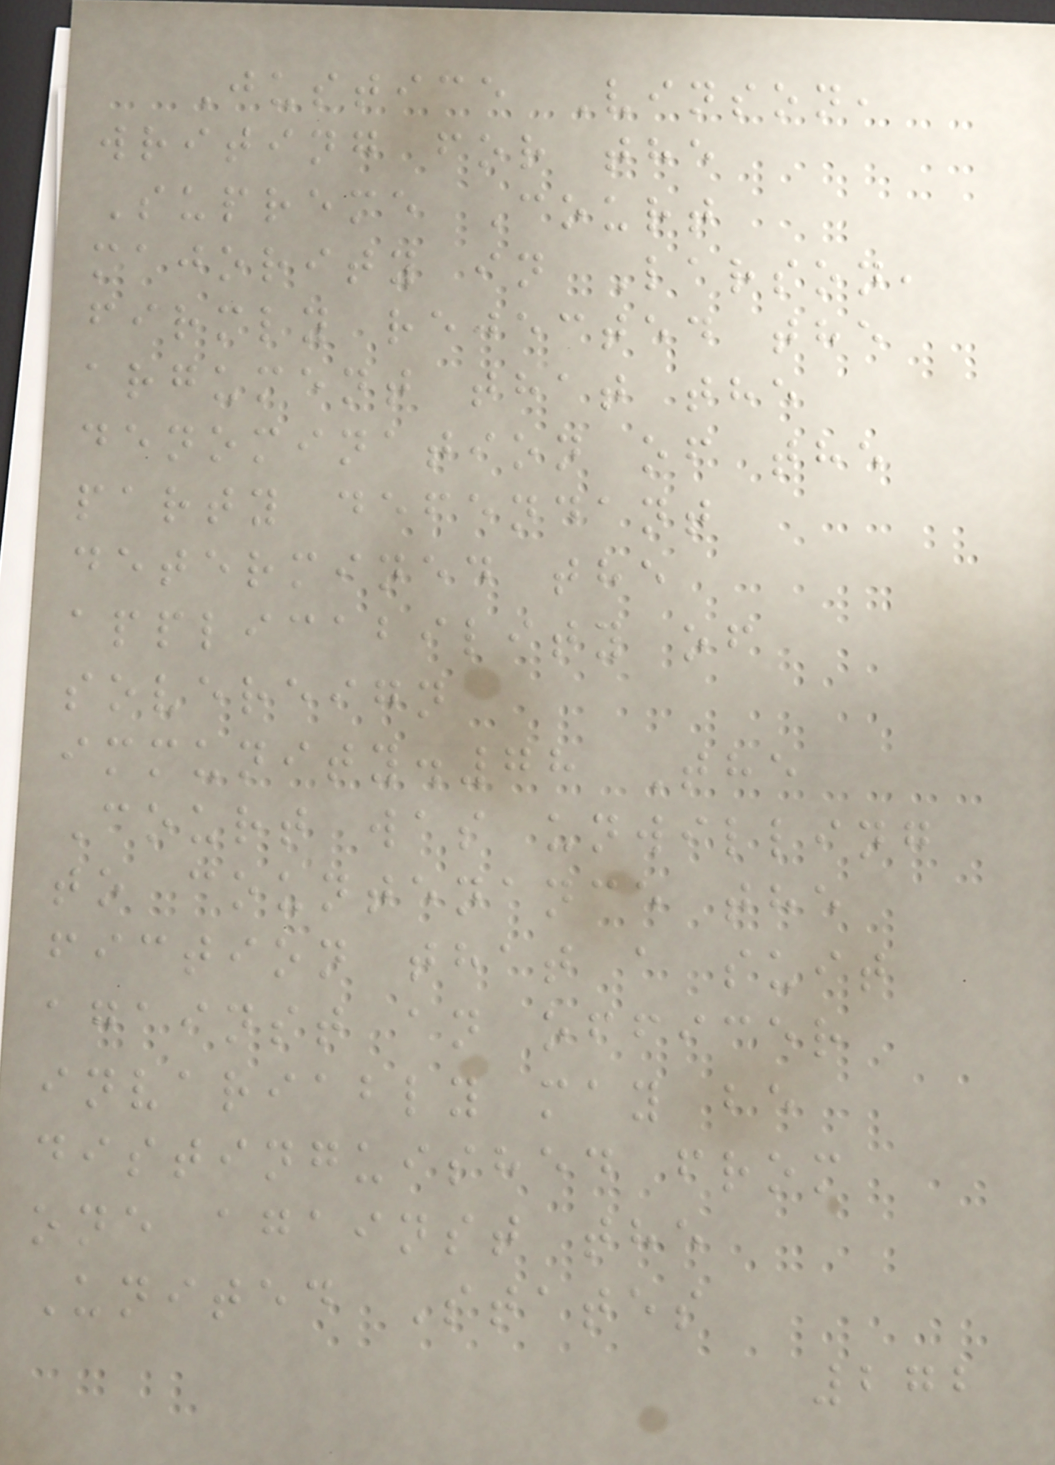Justice Vinson,
writing for the
Supreme Court
majority in Larson,
firmly rejected the
argument that the
denomination of the
party defendant
determined the
applicability of
sovereign
immunity.78 The
Court was unwilling
to countenance the
fiction that a suit
against an officer
invariably may be
distinguished from
one against the
United States
272
